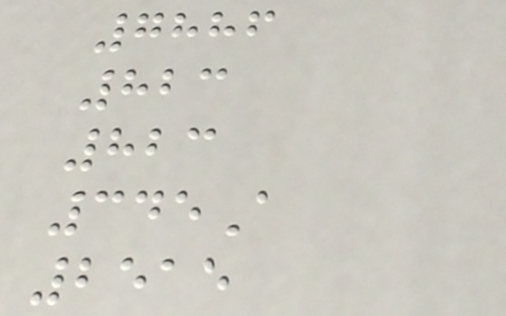7886
823
823
345A
2515
